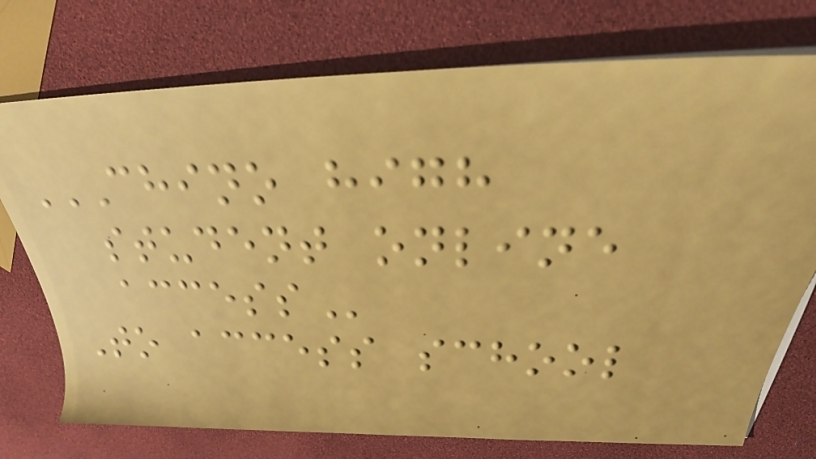CHINO HIGH
STUDENT ONLINE
ACCESS
To access school
